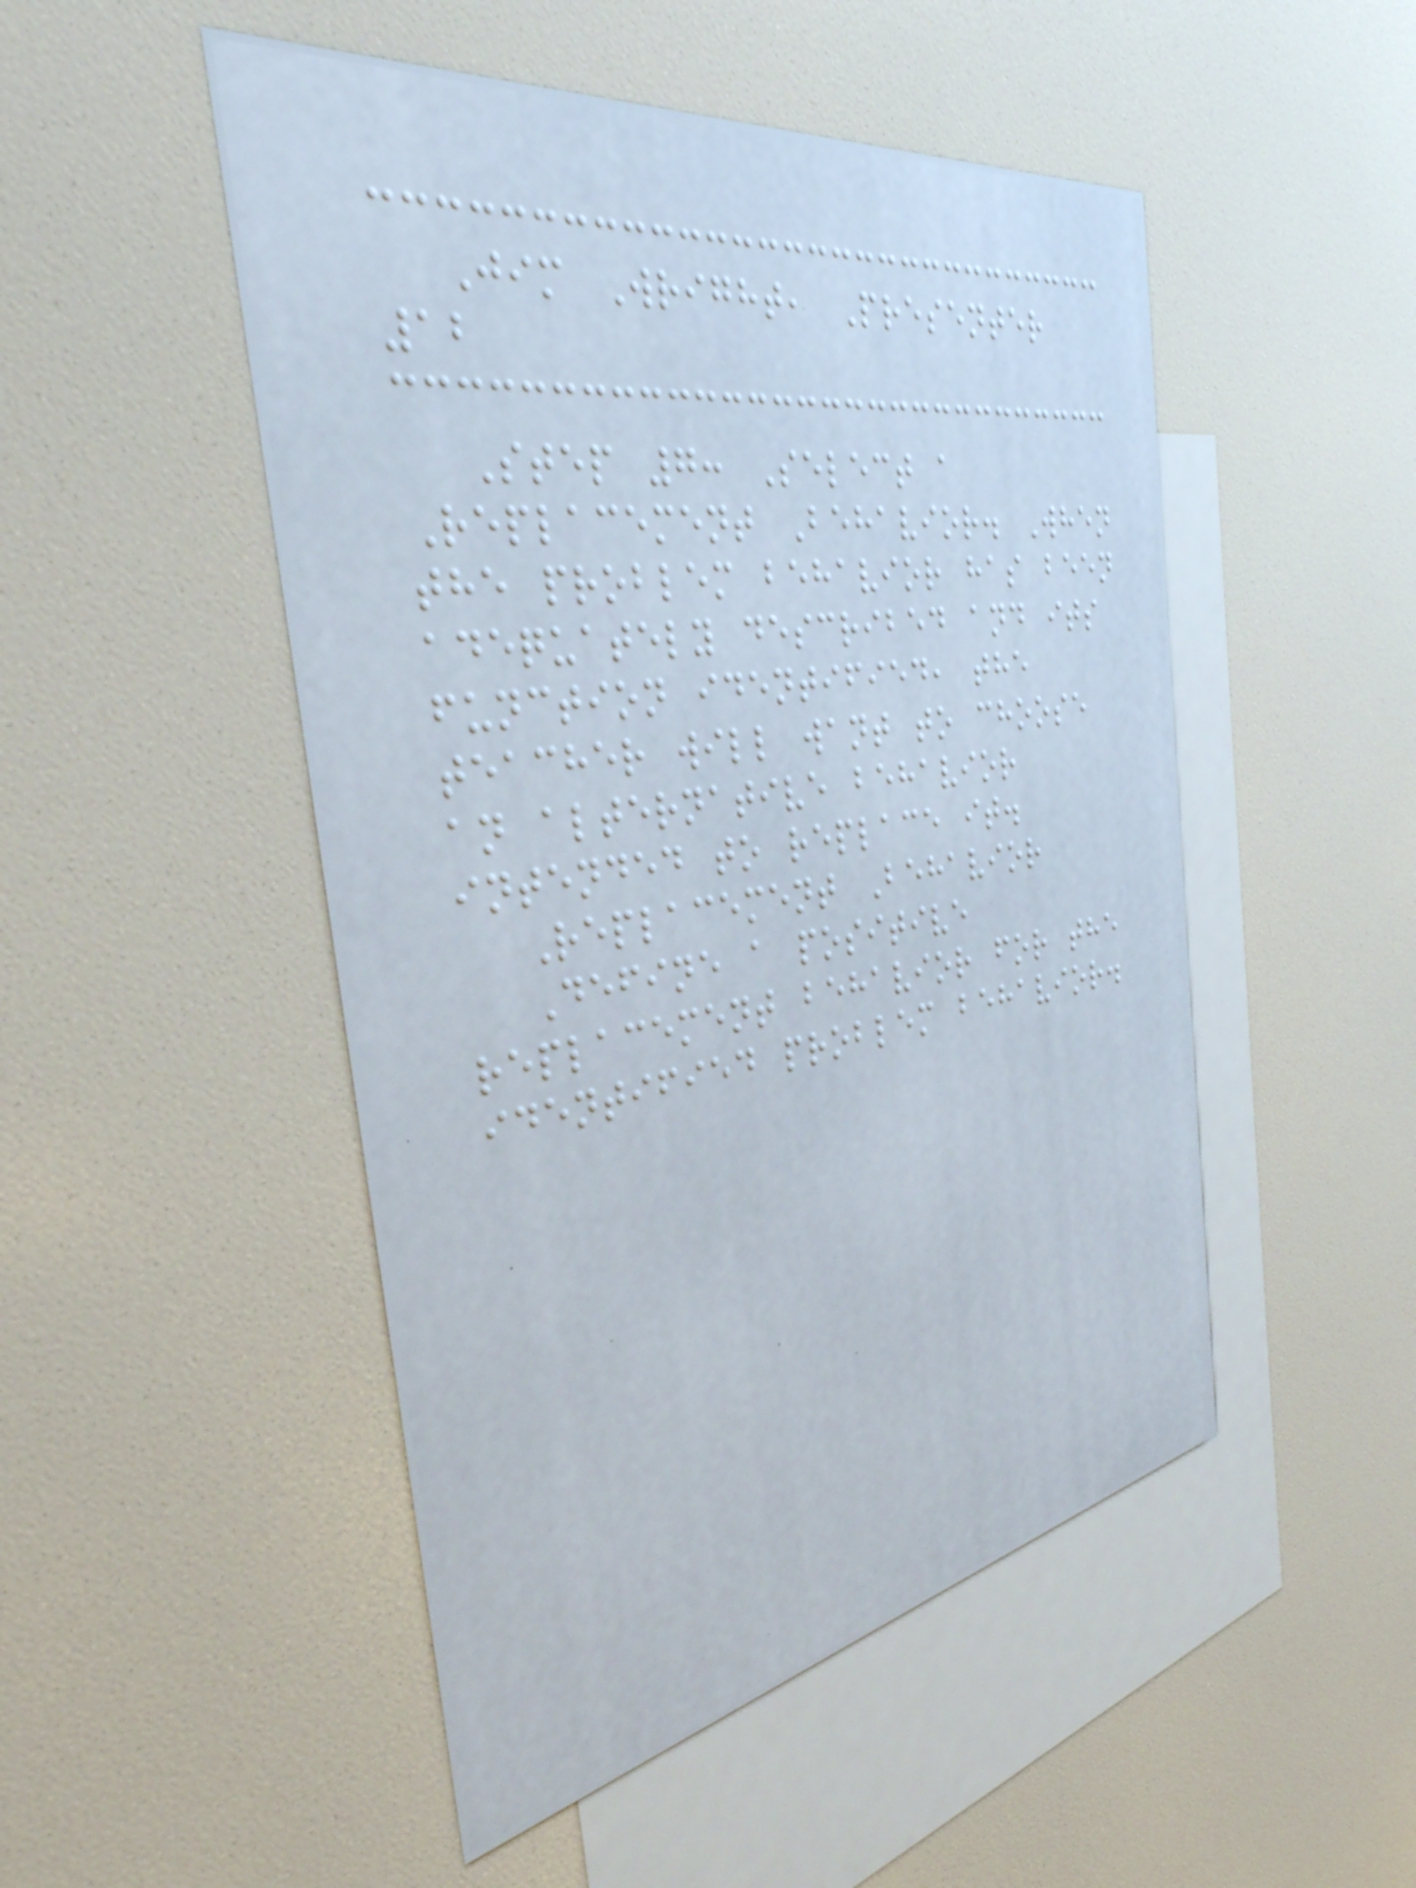Jim Wright, Presenter
12
Step 7: Select a
Replacement Behavior. When
the problem behavior has been
adequately described and its
function identified, the
teacher will want to choose
an alternative behavior
intended to replace it.
Replacement Behavior
Define a positive
replacement behavior for the
identified problem behavior.
